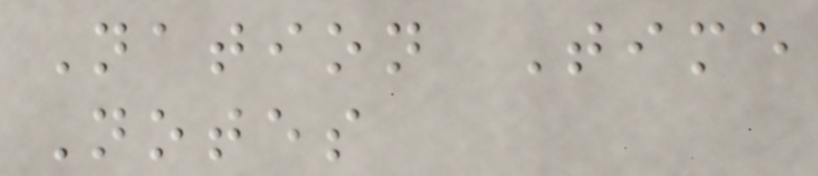Nation Time
Notes
